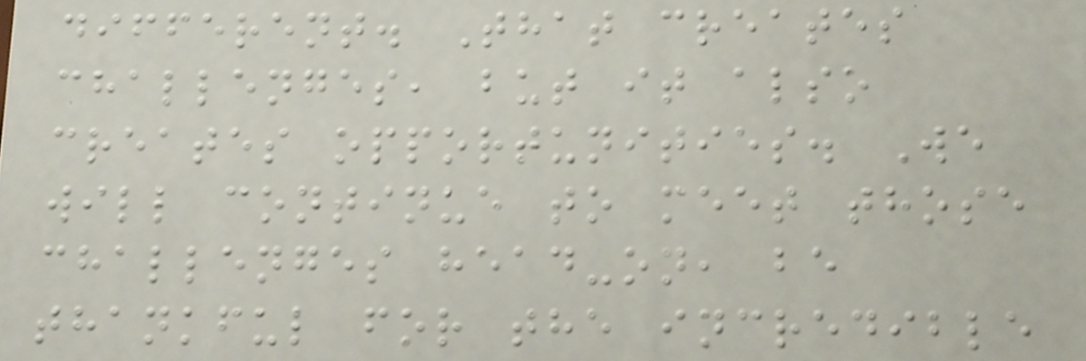different. That creates
challenges, but it also
creates opportunities. We
will continue to meet those
challenges head-on, be
thankful for the incredible
